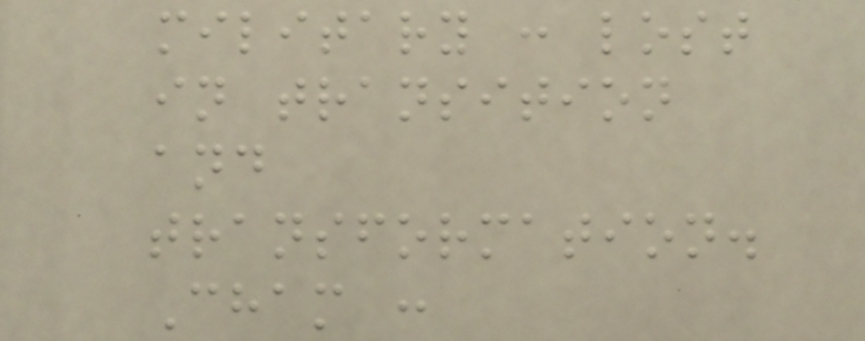military : lost
in transition
and
transformation.
Cham :
